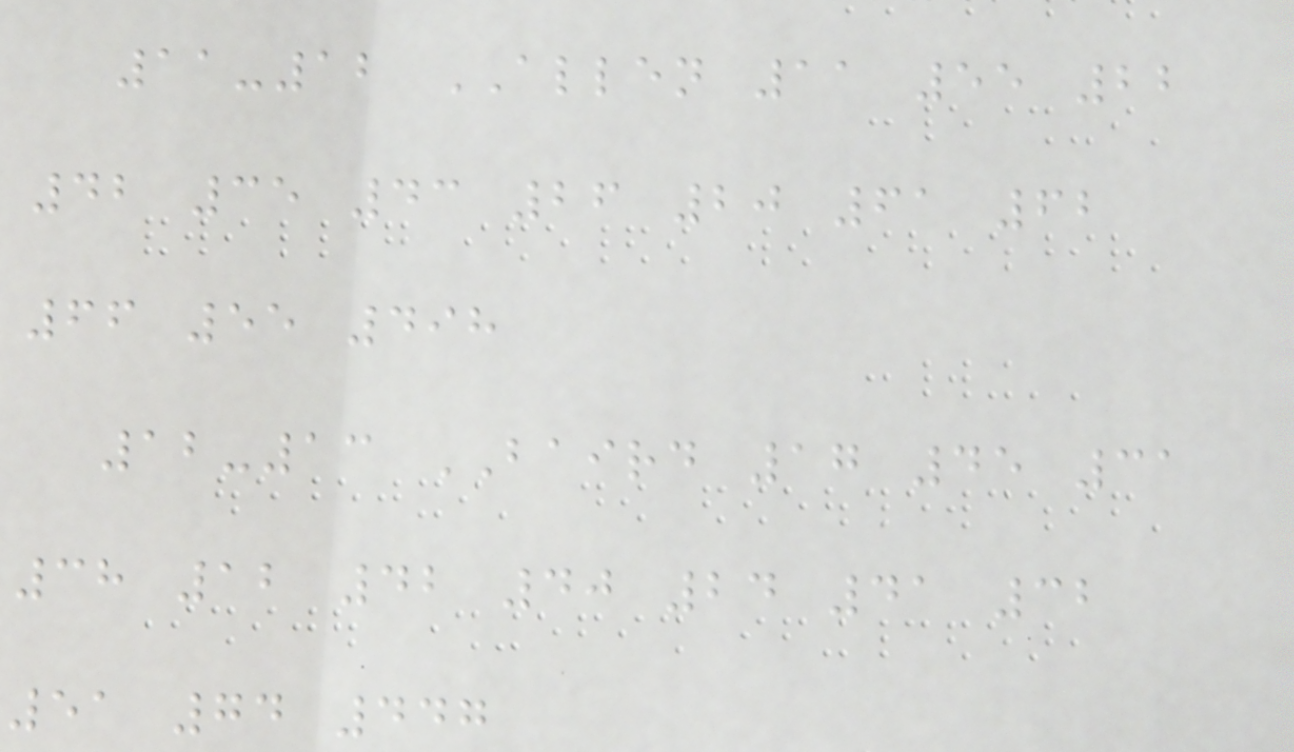11-12 ALLEN 11 55 22
42 35 43 26 20 61 62
66 55 498
12-13 BAIRD 17 45 31
38 12 42 40 24 41 32
51 74 447
